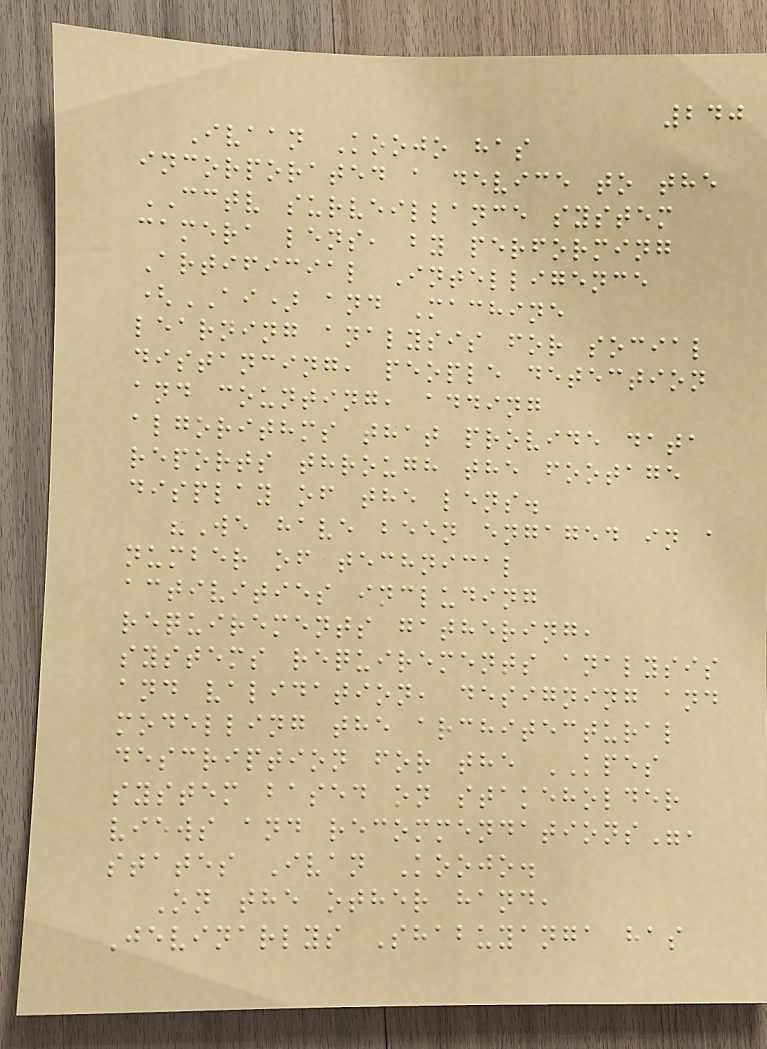240
Ivaan Koojo has
incorporated a device to the
CCTV surveillance system
camera lens, by performing
Artificial Intelligence
(AI) and Machine
learning analysis for social
distancing, people detection
and counting, adding
algorithms that provide data
reports through the footage
display of the lens.
"We have been engaged in a
number of technical
activities including
requirements gathering,
systems requirements analysis
and validation, designing and
modelling the architectural
description for the KPES
system based on stakeholder
views and recommendations",
states Ivan Koojo.
On the other hand,
Jevinarlys Shabuyanga has
